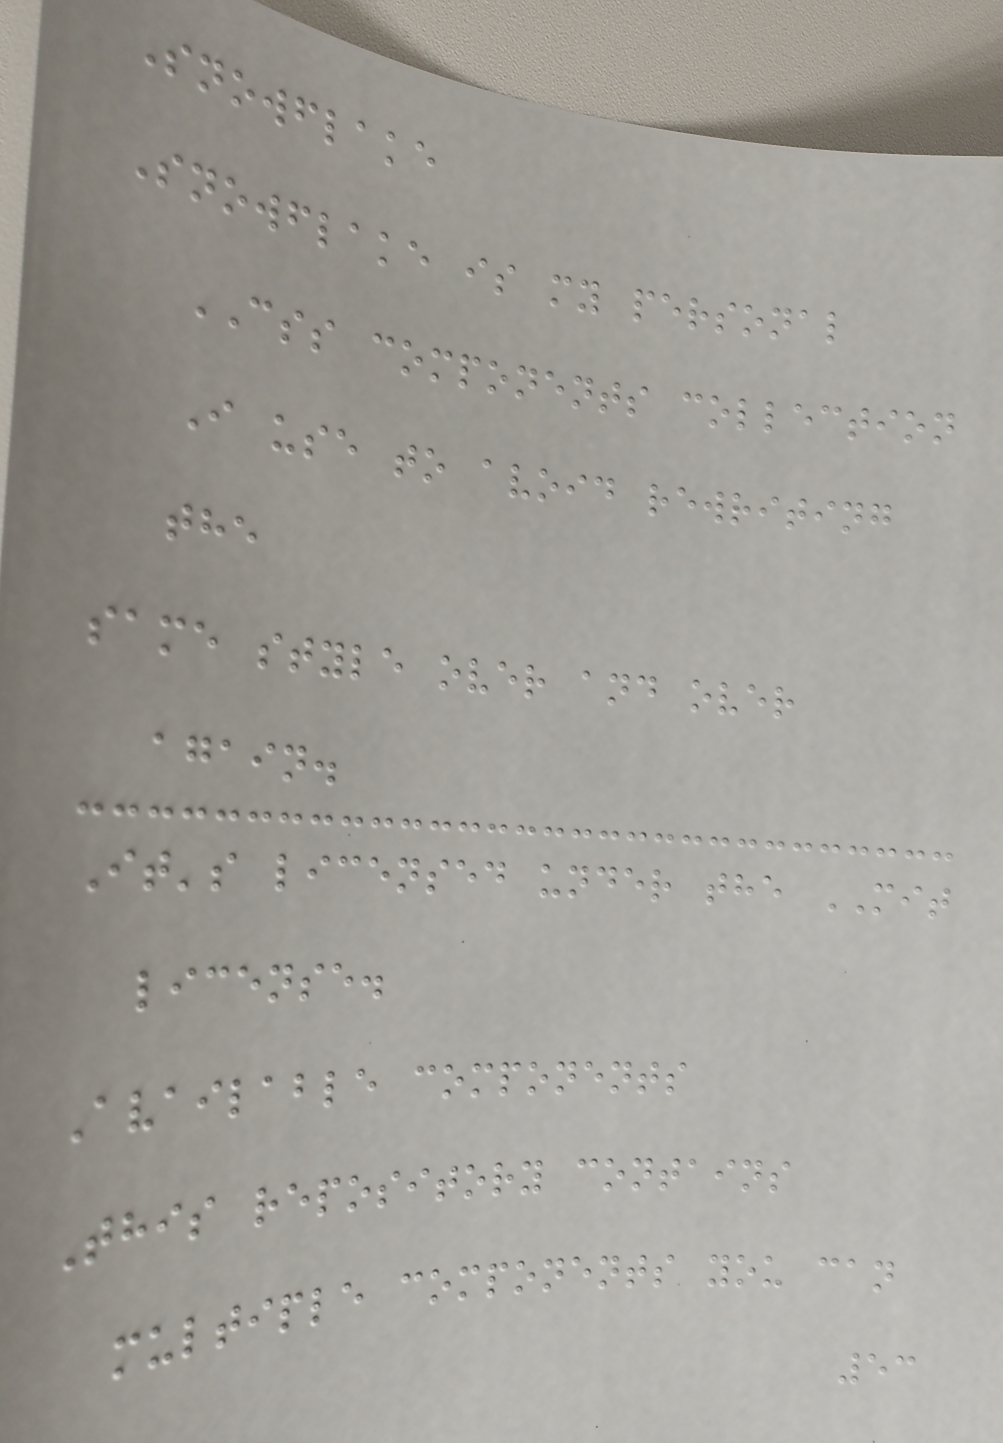Snowflake
Snowflake is my personal
CSS components collection
I use to avoid rewriting
the
same style over and over
again.
It's licensed under the MIT
license.
Available components
This repository contains
multiple components you can
53
